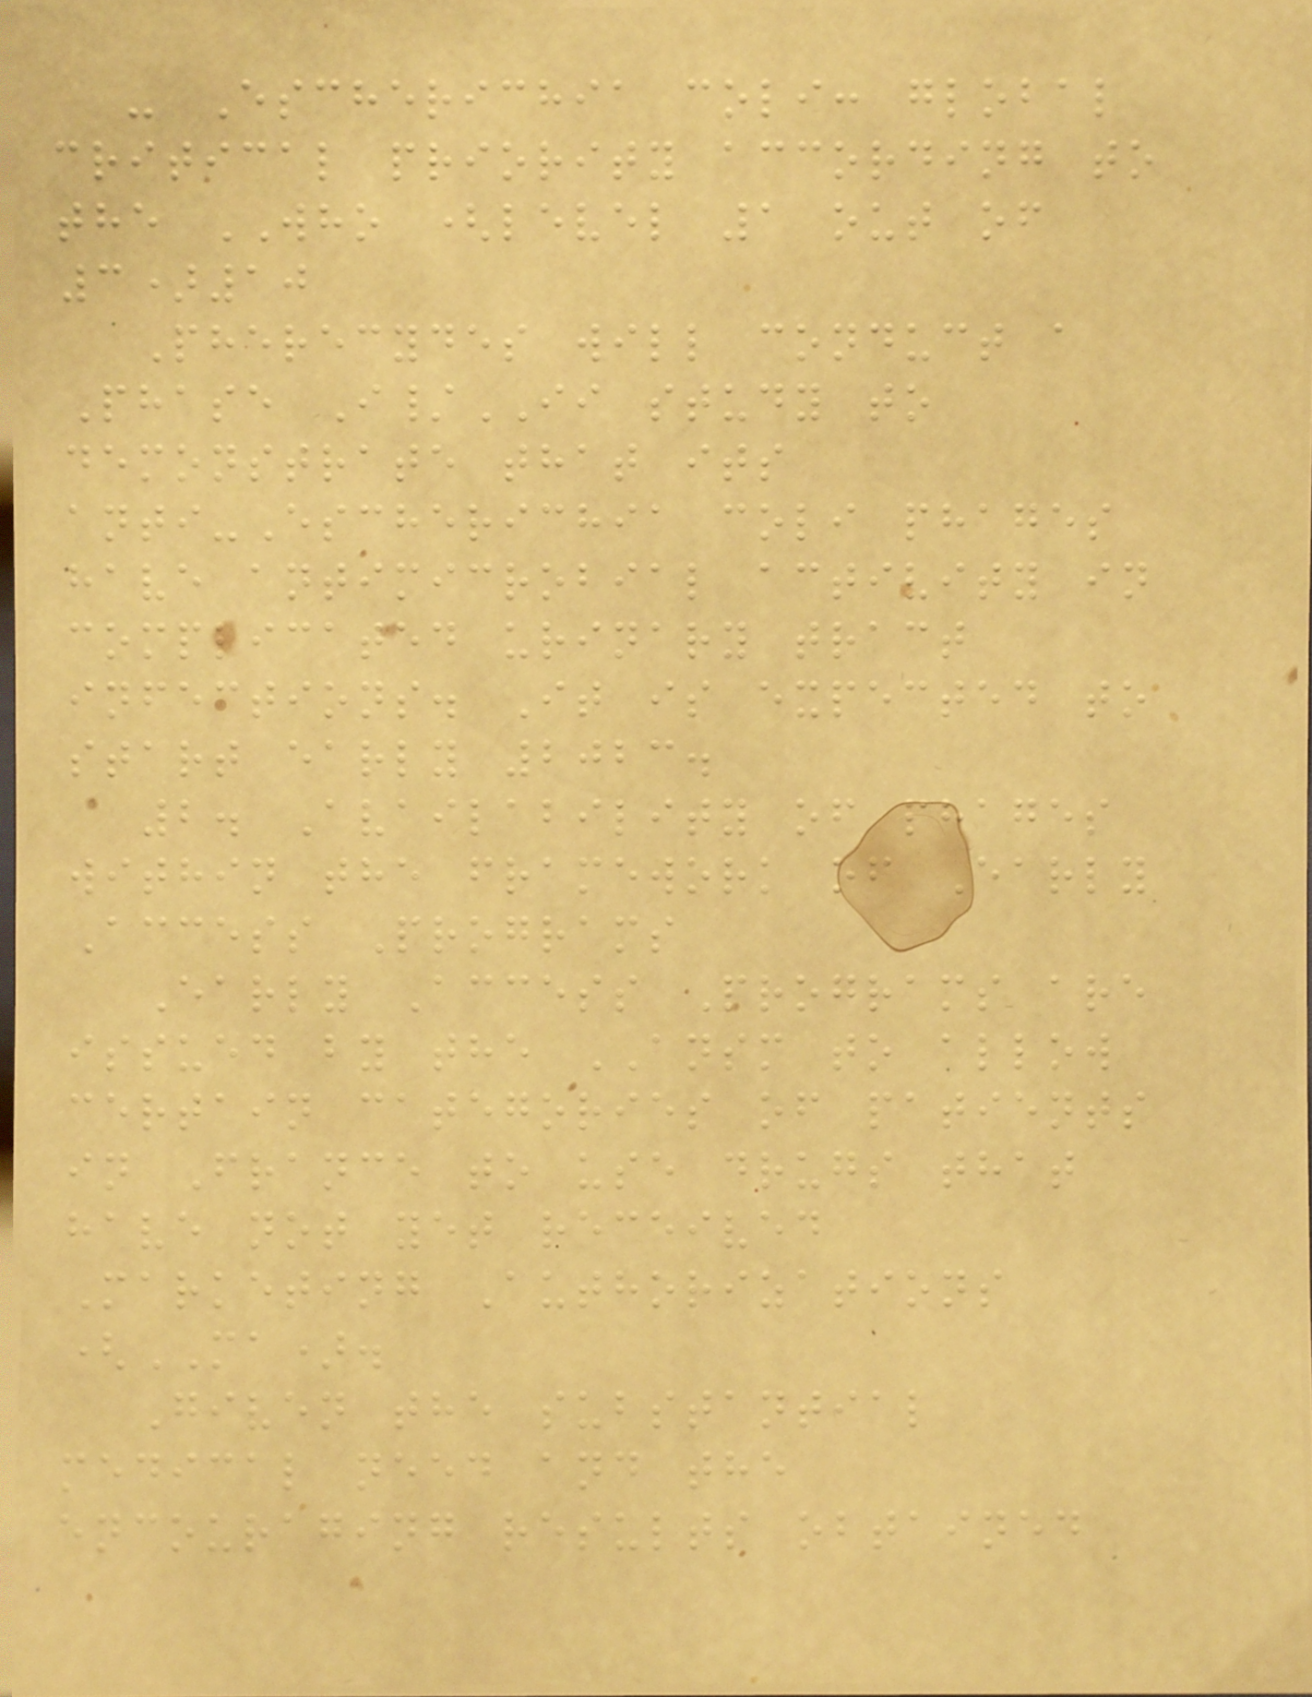- Escherichia coli: global
critical priority according to
the WHO (level 1 out of
3)10
Pherecydes will conduct a
Phase I/II study to
demonstrate that its
anti-Escherichia coli phages
have antimicrobial activity in
complicated urinary tract
infections. It is expected to
start early 2023.
2. Availability of phages
within the framework of Early
Access Programs
Early Access Programs are
issued by the ANSM to allow
certain categories of patients
in France to use drugs that
have not yet received
Marketing Authorizations
(MA).
Given the substantial
medical need and the
encouraging results obtained
